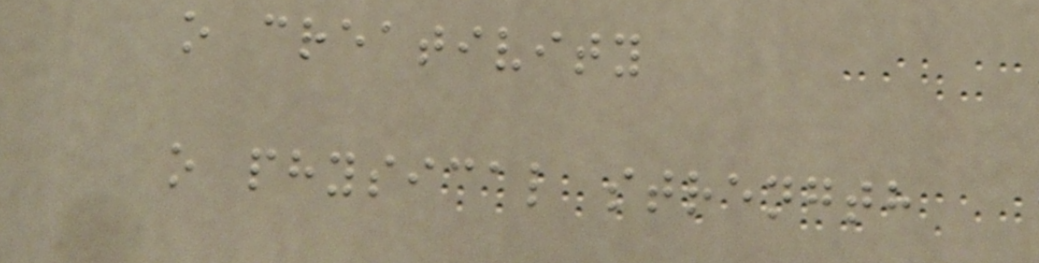o creativity
o physical strength
